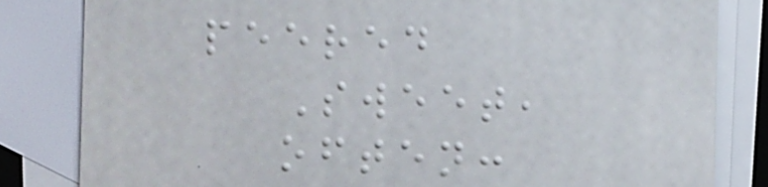peered
Sweet,
often:
